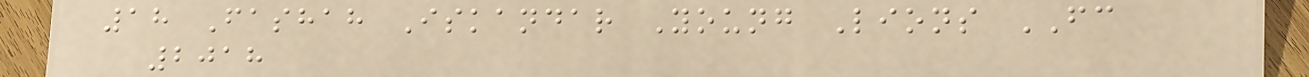18 Fashah Iskandar Young Lions FC
2018
